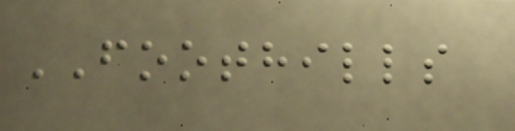FOOTHILLS
